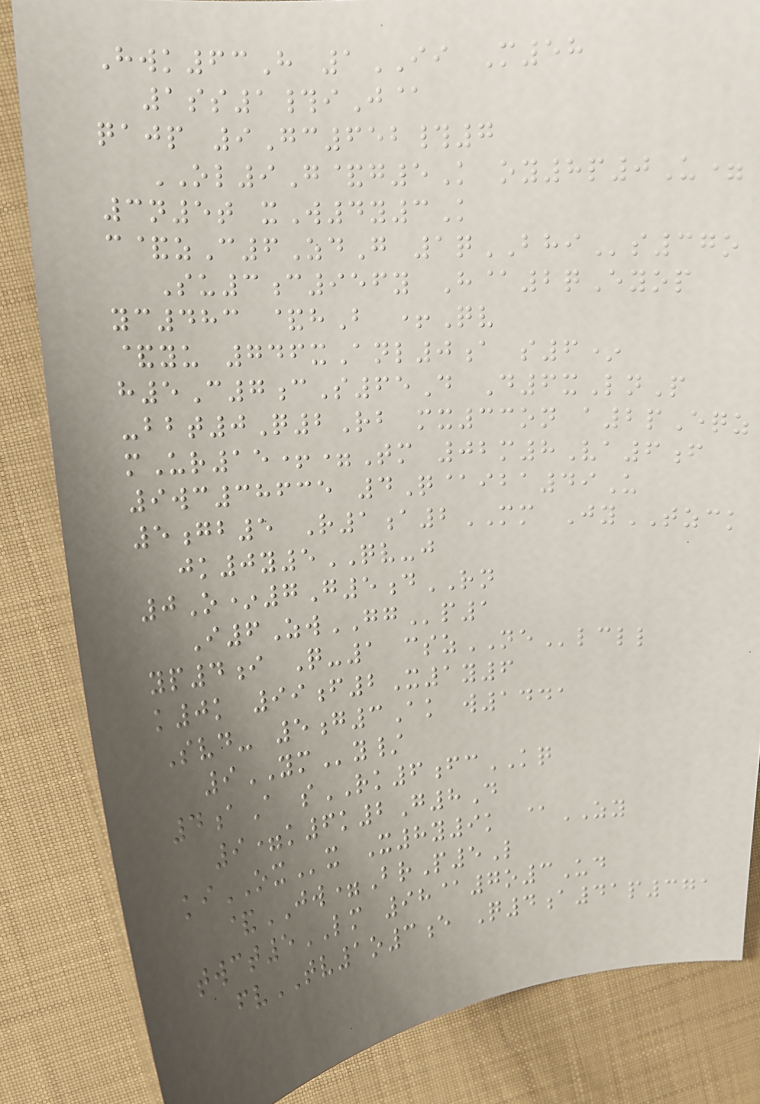Hwk63H 1II M58
1ss1#iJ@
qajp 9Gc652#7
OL9G&g5K oy8p0U=
3n5t xW4y3K
c&zC6ZdG 1qBHIs37o
Su3c956y H@2qEyop
yc483 &hB +Qv
&yu 746xAnl0a s6*
h5C7cS65D D6xLnP
-bbt0Q2Rb mx33on a2pEqz
mUr15+=Tm 02m8Va6f
9wc38635 4Q@iba49U
5gb5 R1a2MM JyTZCK
jk0y5QV-j
0O*7G5dRN
I6ZwGGp1
yp4i Q-1 cszNElcll
k0k 99f2X1y6
Svd- 5g3Ak w1441
9YMy/
4aA sRK6fcKQ
9=k6k2G8D
kiOXx X8y9k @ZY
&JW=BrP5L
twct5LM 98@7o3Ud
fvTV1o3e Q4a41p371
